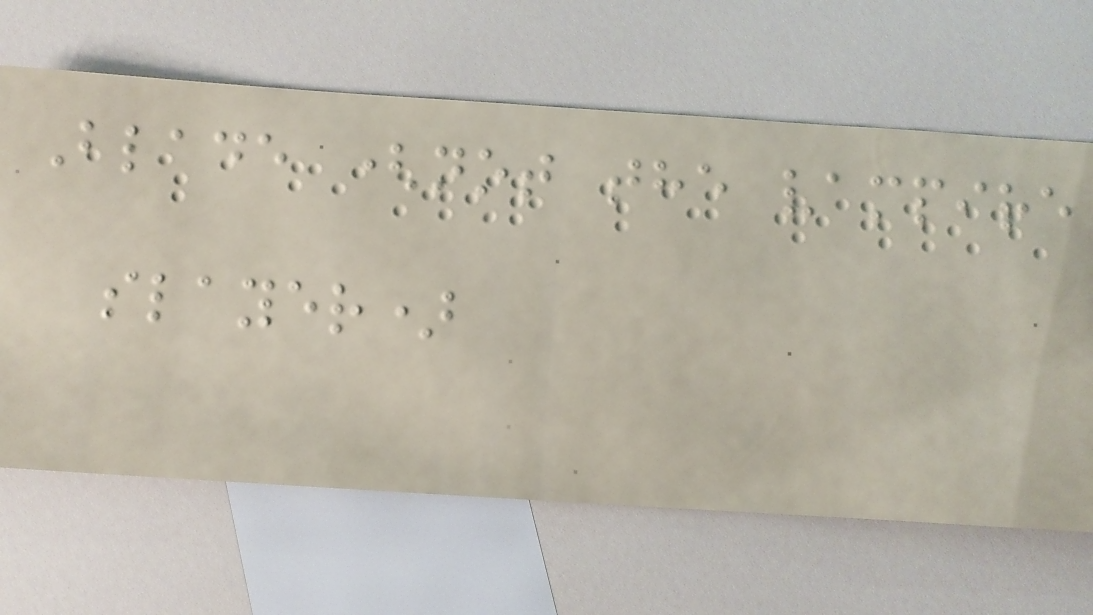Blade (not the vampire
slayer)
